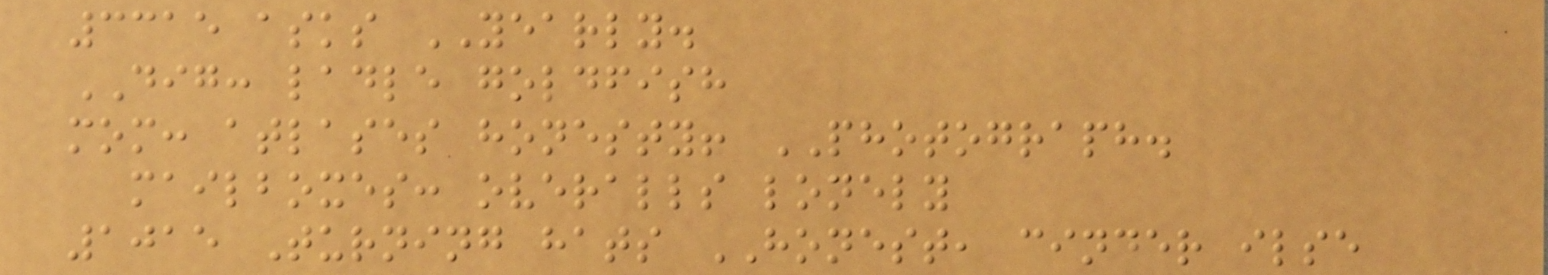3315 asks YEARLY.
DIG: ladle goldfish
mom: atlases honesty! PHOTOGRAPH.
mailboxes: overalls lonely
1015 Turning hats HONEST, cinder ilse
